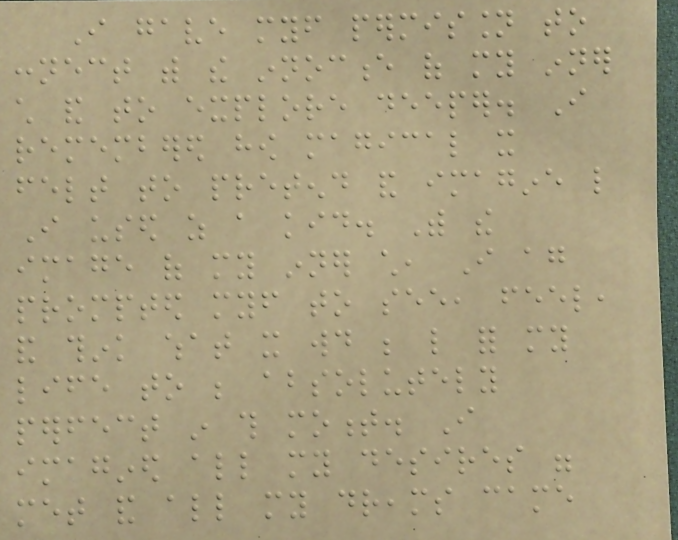I gave myself permission to
connect with the innocence of my inner
child and to explore deeper. I
remembered how magical it
felt to pretend and imagine like
I used as a kid. With the
image of my inner child, I again
prompted myself to see, feel,
and think what it would be like for my
life to be absolutely
perfect in this moment. I
imagined all my desires were
met and all my dreams came
